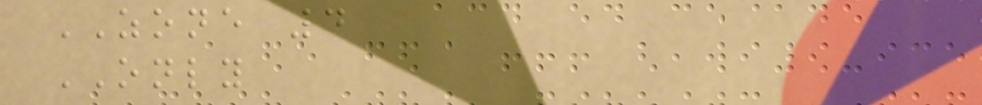ZONE 4
ONLY
